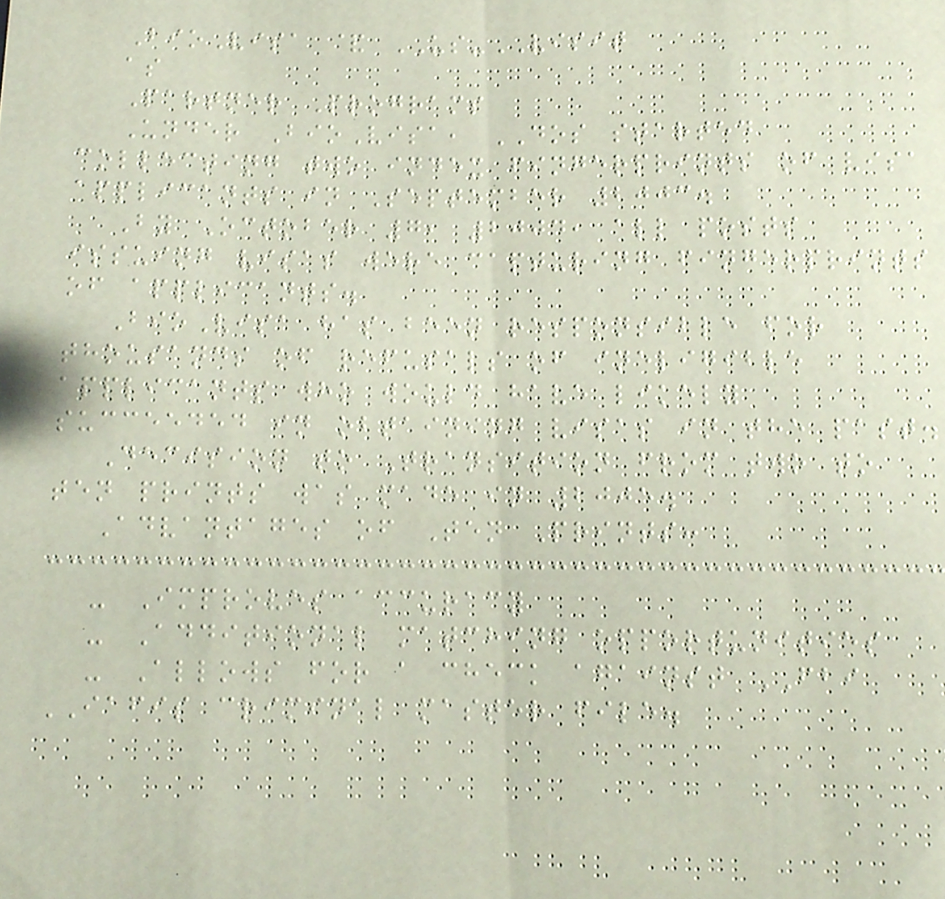BioVisa & US-VISIT
as
Partner Programs
Under BioVisa, DOS started
collecting two index fingerprints of visa
applicants in September 2003.
By October 7, 2004, all posts
issuing visas were capturing fingerprints
of applicants.
BioVisa has been responsible for
thousands of refusals of ineligible
applicants who would have likely
succeeded in obtaining visas in the past.
Decision to Transition from two to
ten prints was made in 2005.
Advantages of Ten Prints:
- Improves accuracy
- Additional matching opportunities
- Allows for a check against FBI
IAFIS criminal master file.
